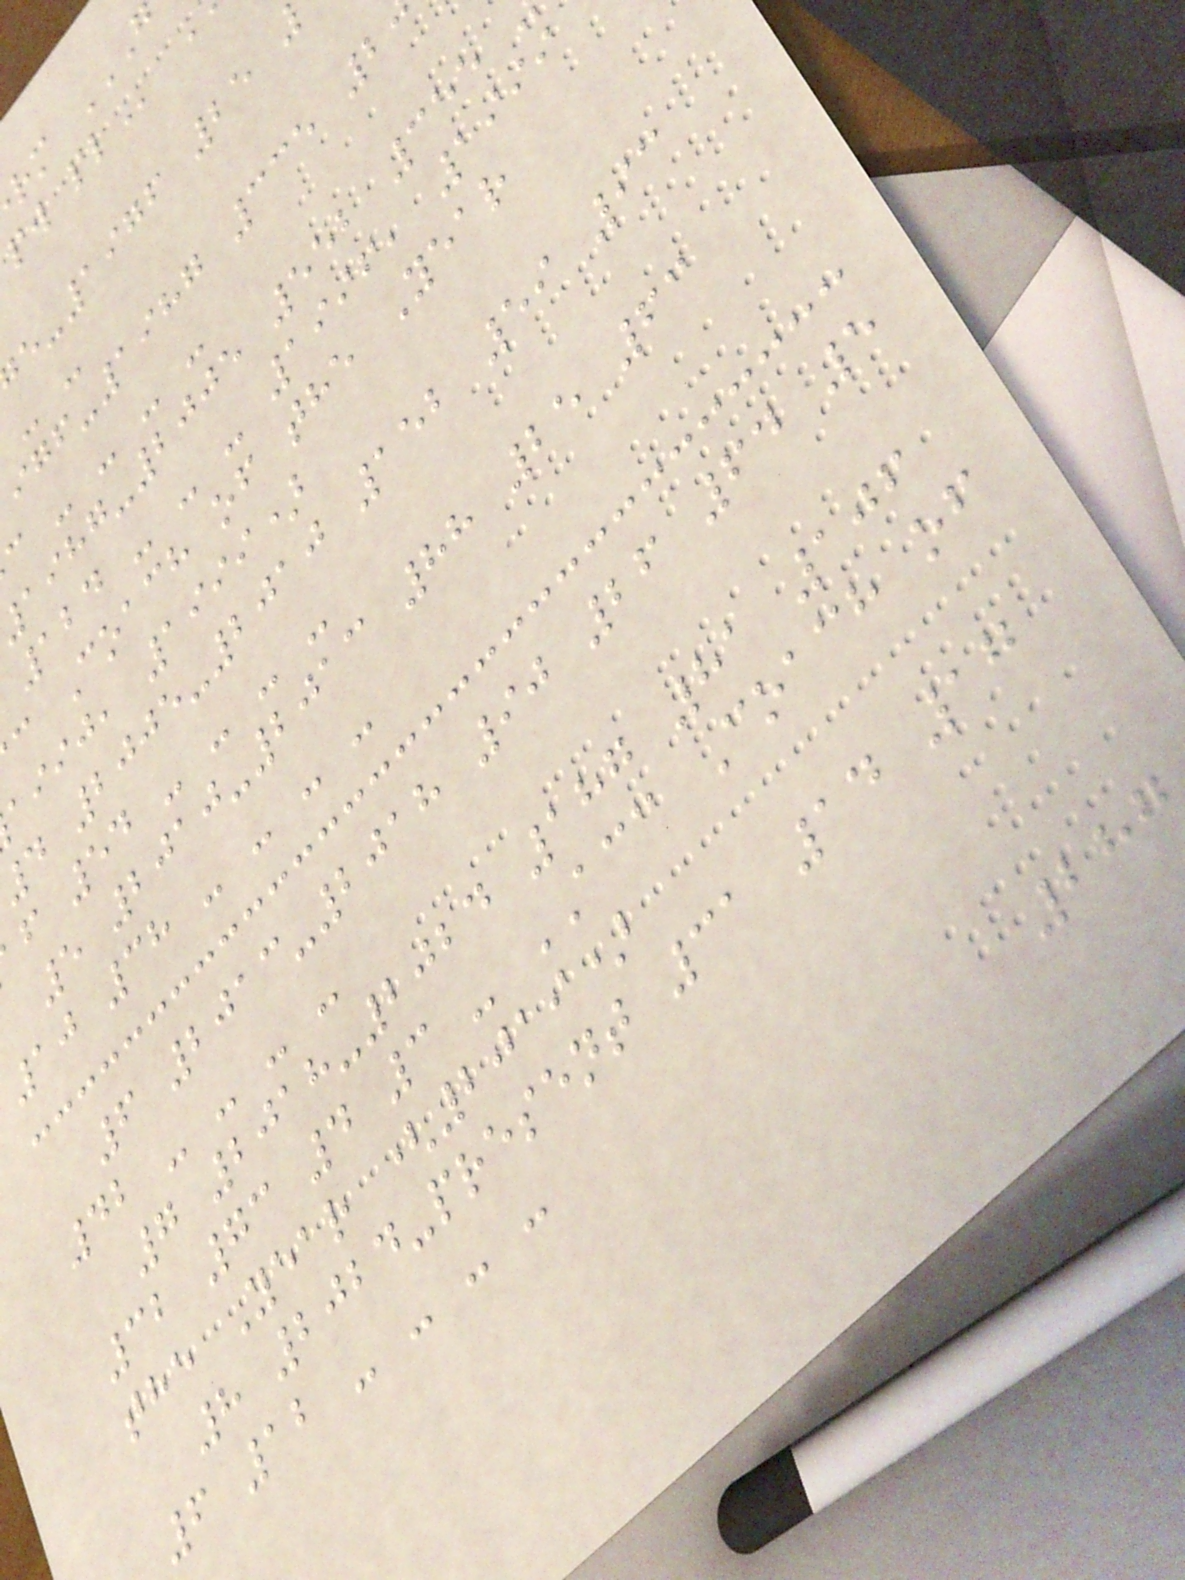-1976 25
-1987 335 2
c - - - -
-2005 552 355
124 - - - 1996, 1999
c Coach of the Year
aiij, 1999)
4 2005-2010 152 59 93
f 54 - - - -
5 2010-2013 88 25 63
10 38 - - - -
6 2013-2018 90 26 64 5
42 - - - -
7 2018-2024 187 81 106
32 73 4 3 - ACC Coach of
the Year (2019)
8 2024-present 31 14 17
6 12 - - - -
287
